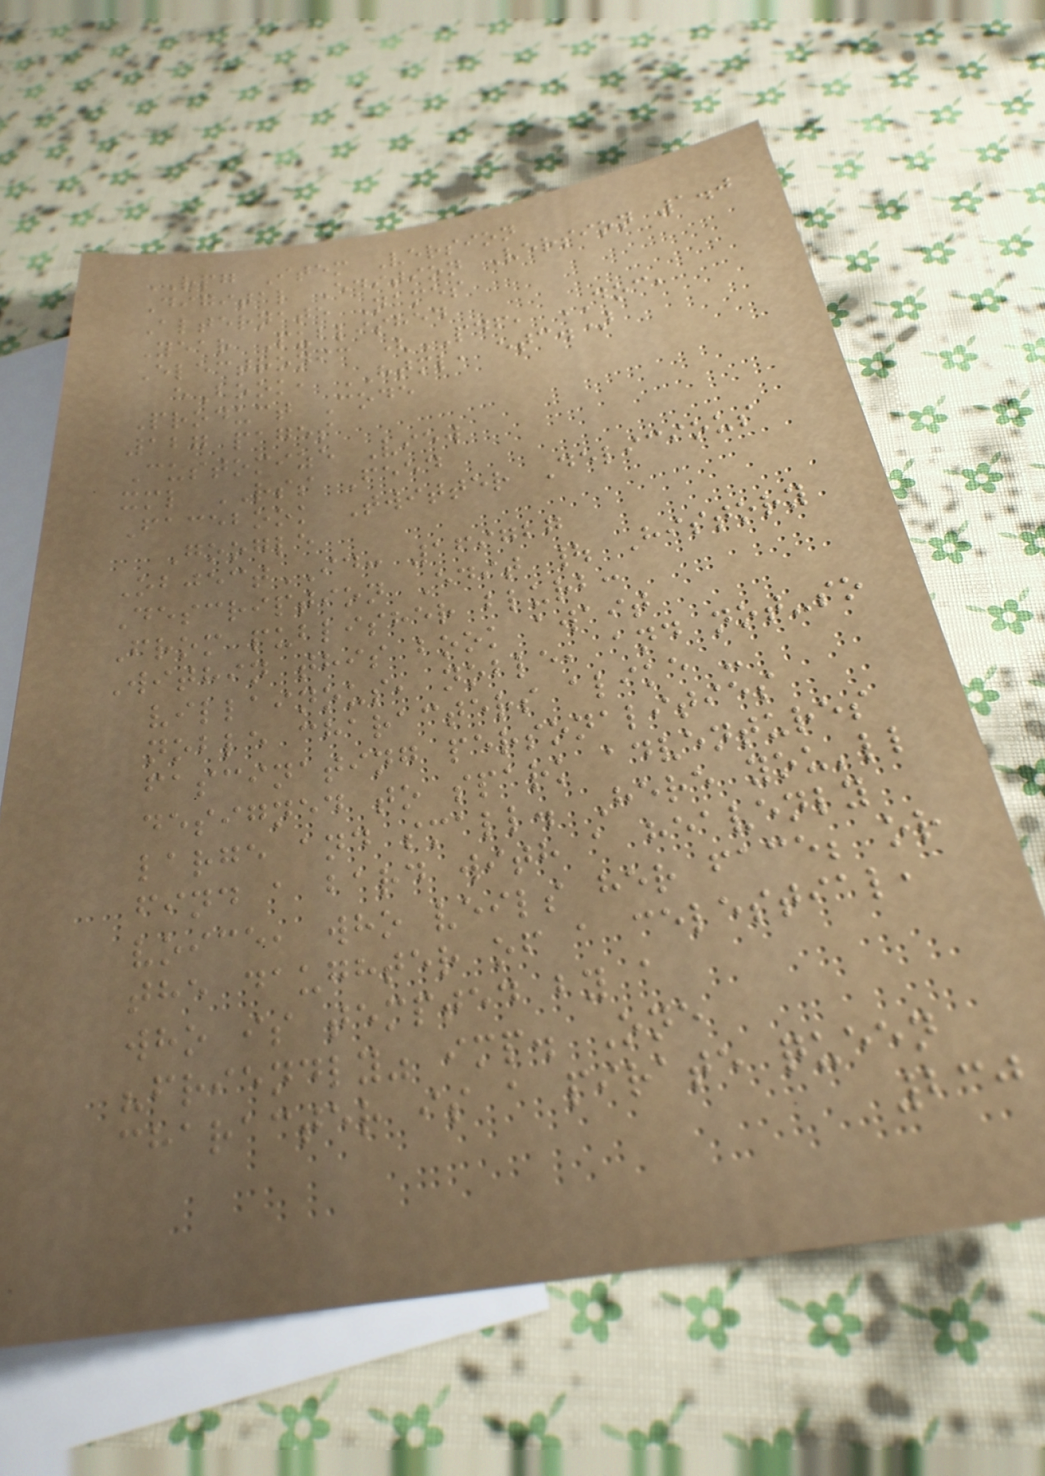RPG Item Version
Digital Edition Version 1.0
Alternate Names
Year Published
Electronic (PDF, DOC,
eBook, HTML, etc.)
Product Code
127 pages
Customize View
xml RSS Feed
Facebook Twitter Delicious
Google
ObjectID: 169727
Description Edit | History
From publisher blurb:
Within this book await
villainous, noble, and not-so
noble characters alike -
fascinating personalities
designed to spark adventures
large and small. Here you'll
find a bard with a heavenly
voice, who veils her face; or
the daughter of a celestial,
who is tempted by a
"friendly" imp. One
character is a pirate queen
230
